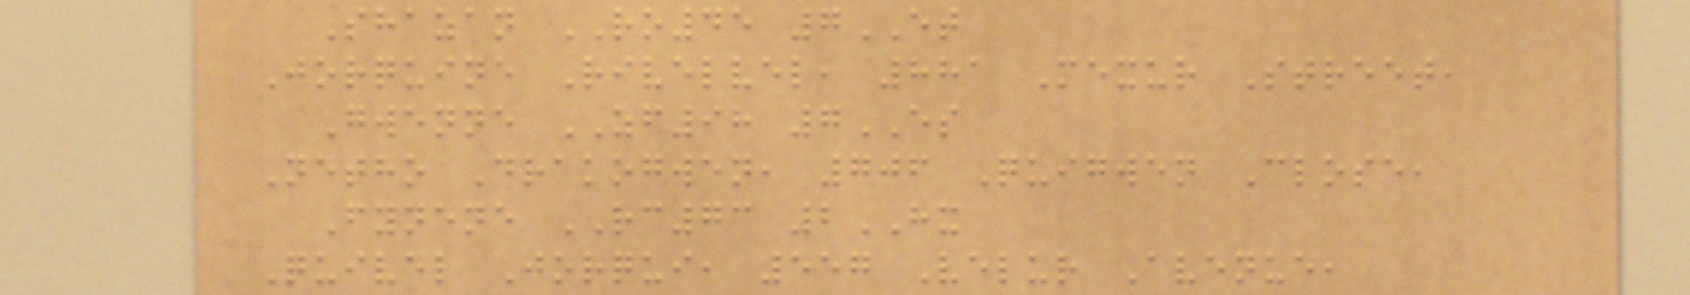Shazan RO45 7ET
Jorquine Rivelvel, 881 Mexur Street,
Gwenne ZF98 7ES
Netho Drakogwen, 706 Quigwen Close,
Fynene RC73 2HX
Quivel Jorqui, 557 Velur Avenue,
